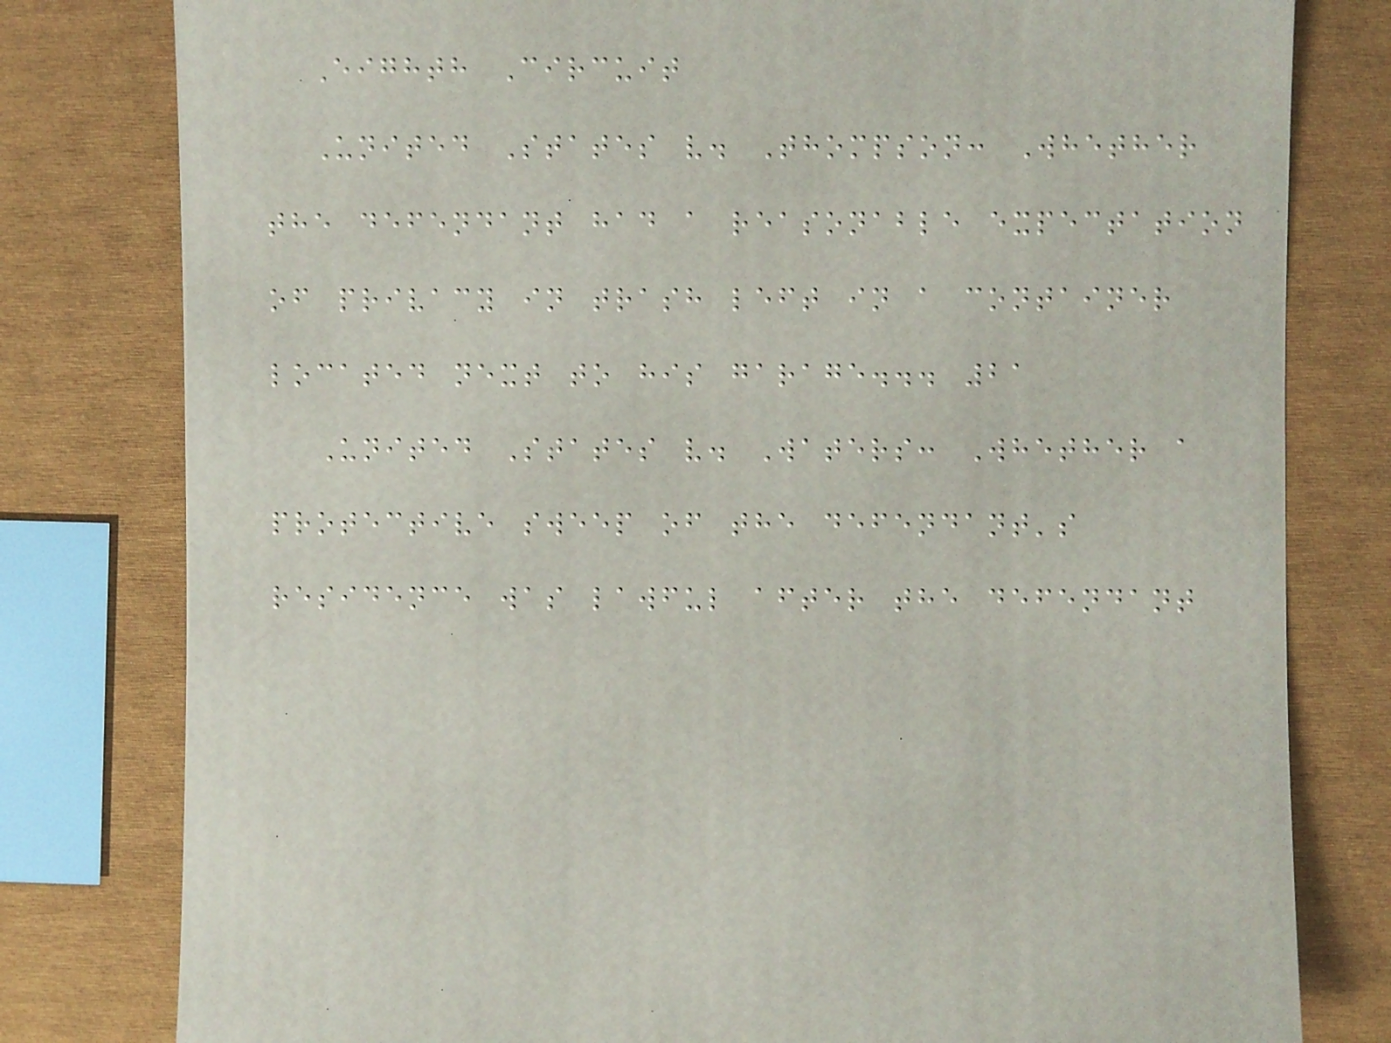Eighth Circuit
United States v. Thompson: Whether
the defendant had a reasonable expectation
of privacy in trash left in a container
located next to his garage... 21
United States v. Waters: Whether a
protective sweep of the defendant's
residence was lawful after the defendant
